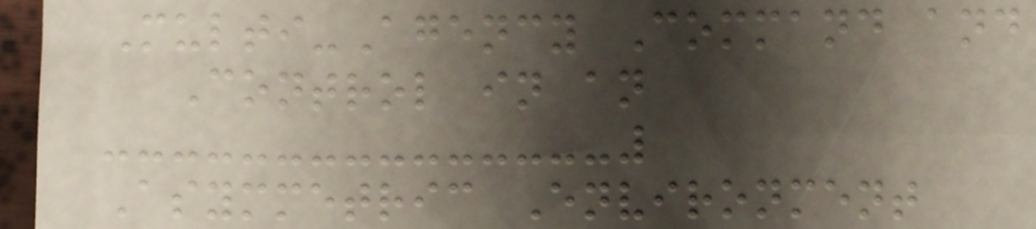Multi-Agency Command and
Control in an
Asymmetric Environment
